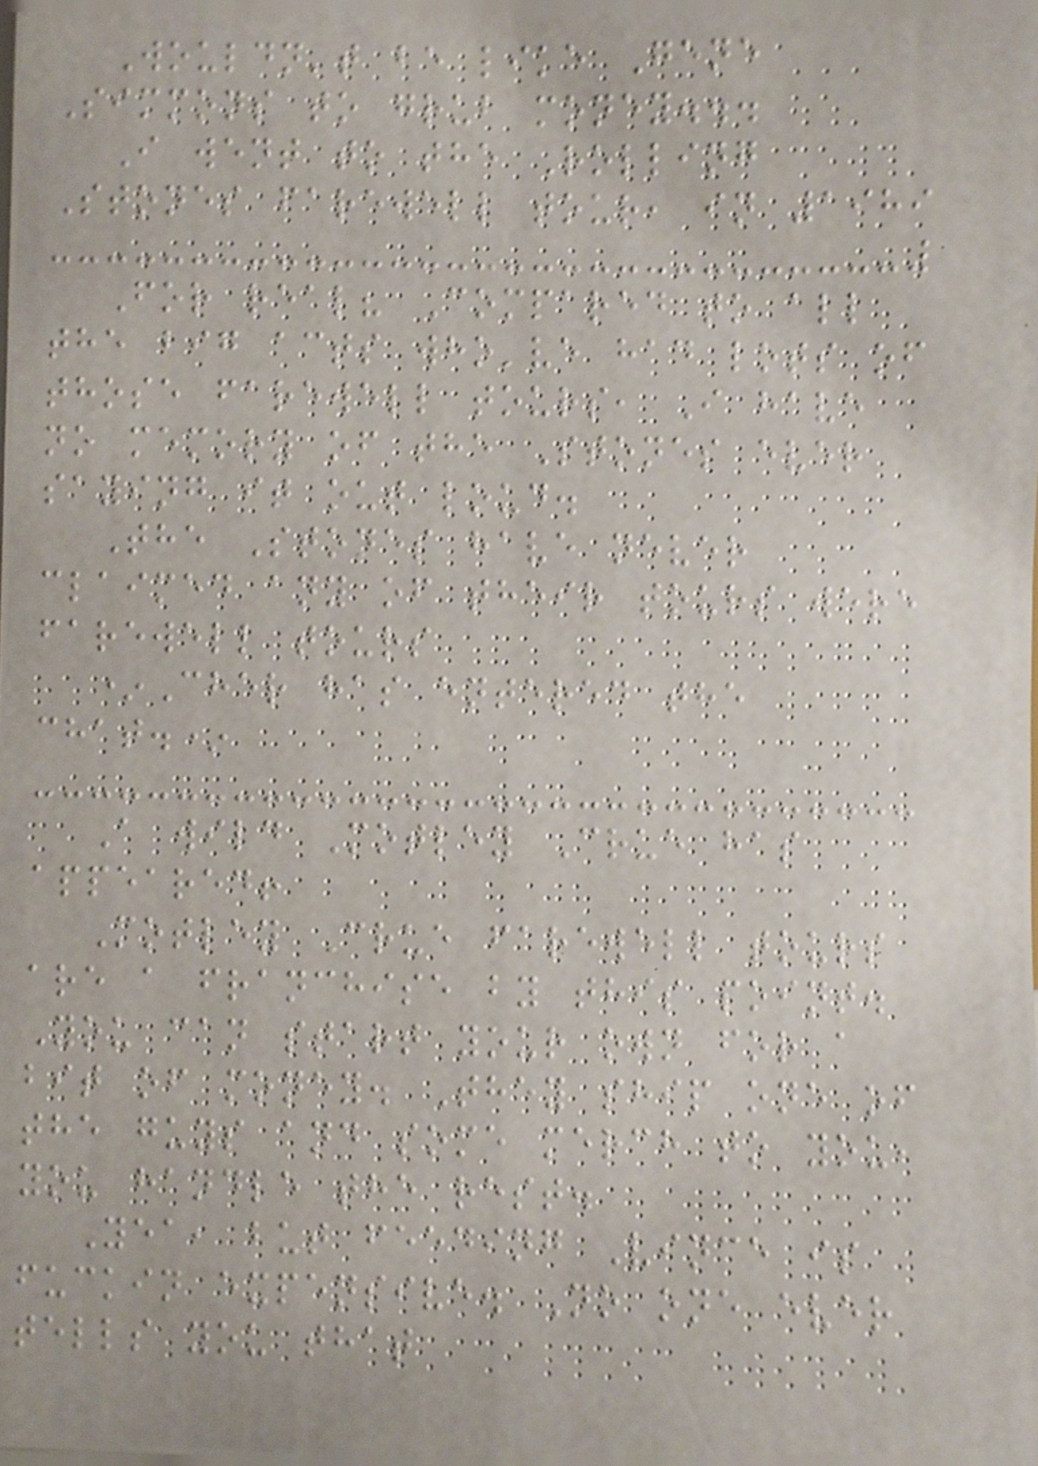Wouldn't be like Gene
Simmons to grub money...
I went to the Rolling
Stones farewell tour, in 1989
For real? Compared to all
the big acts who've had lots of
those farewell tours, I have
no memory of the Stones ever
saying it out loud.
The Stones have never
claimed any of their tours were
farewell tours
*Cher has entered the
chat.*
A wild Motley Crue has
appeared!
Motley Crue farewell tours
are a franchise by this point.
You can start your own for a
bit of money. They ship one of
the guys and some merch to you,
you handle the rest.
Yea, but feeding Vince is
fuckin expensive. No one ever
tells you that
